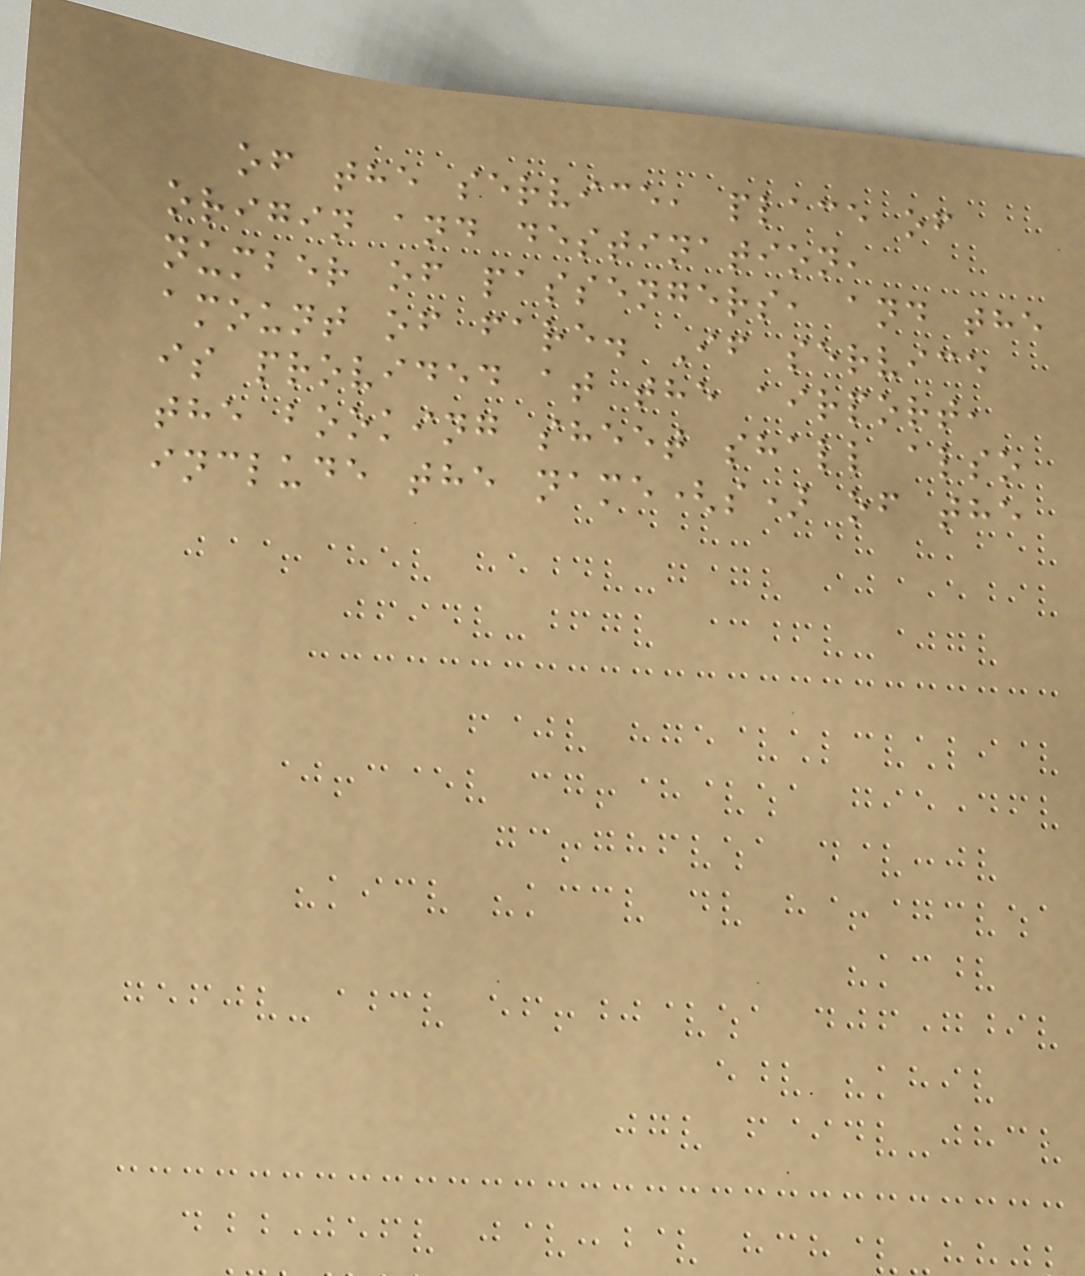of the service, place of
origin and destination,
number of passengers, and the
amount of fare. If service
is provided at the airport,
the booking sheet shall also
include the name(s) of the
